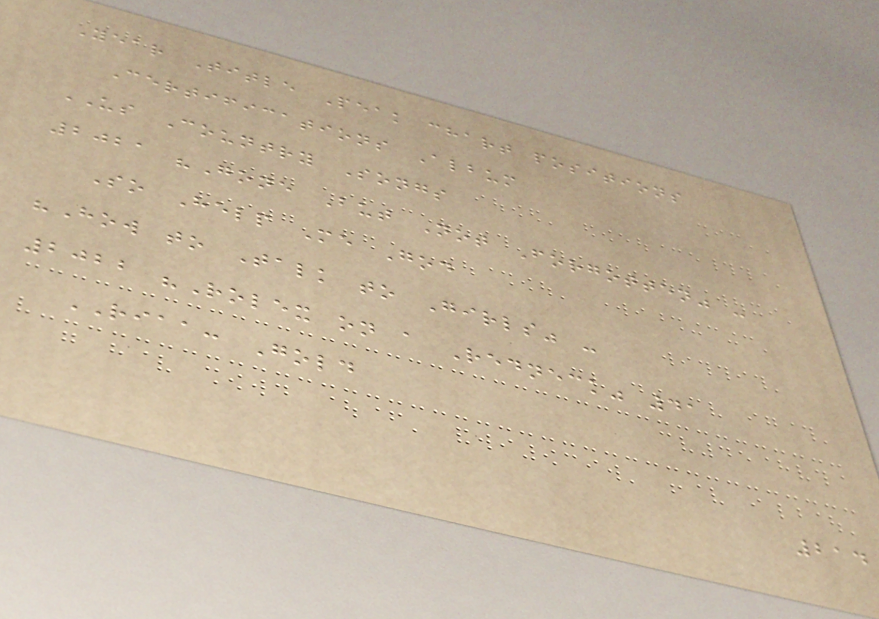Year Title Peak chart positions
Certifications Album
US Country Songs
2021 "Gone But Not Forgotten" -
So Help Me God
"How to Talk to Girls" -
2022 "Rolex on a Redneck" 41
RIAA: Gold
214
